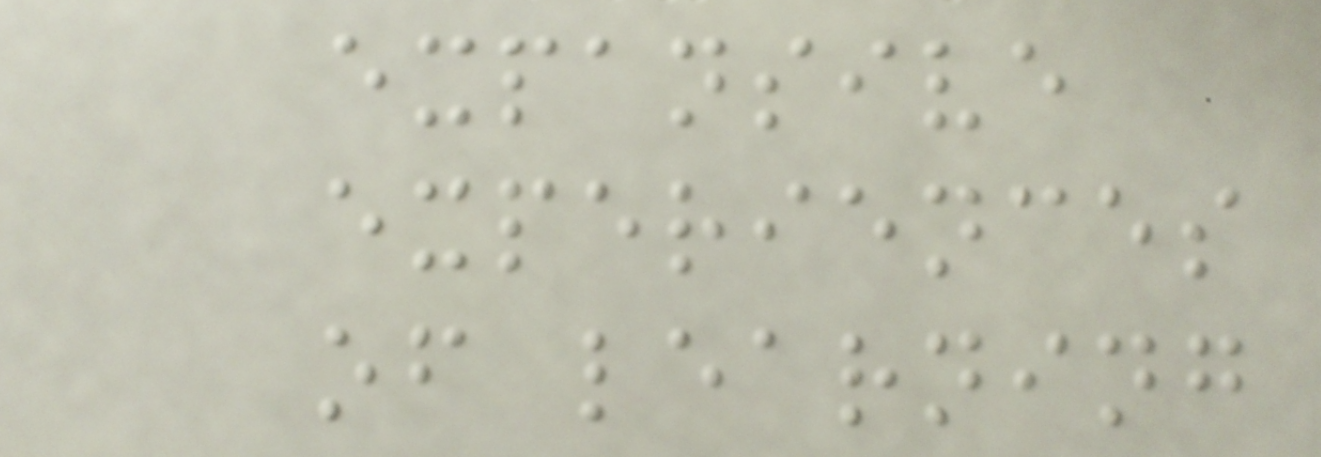expansive
experiences
of learning
